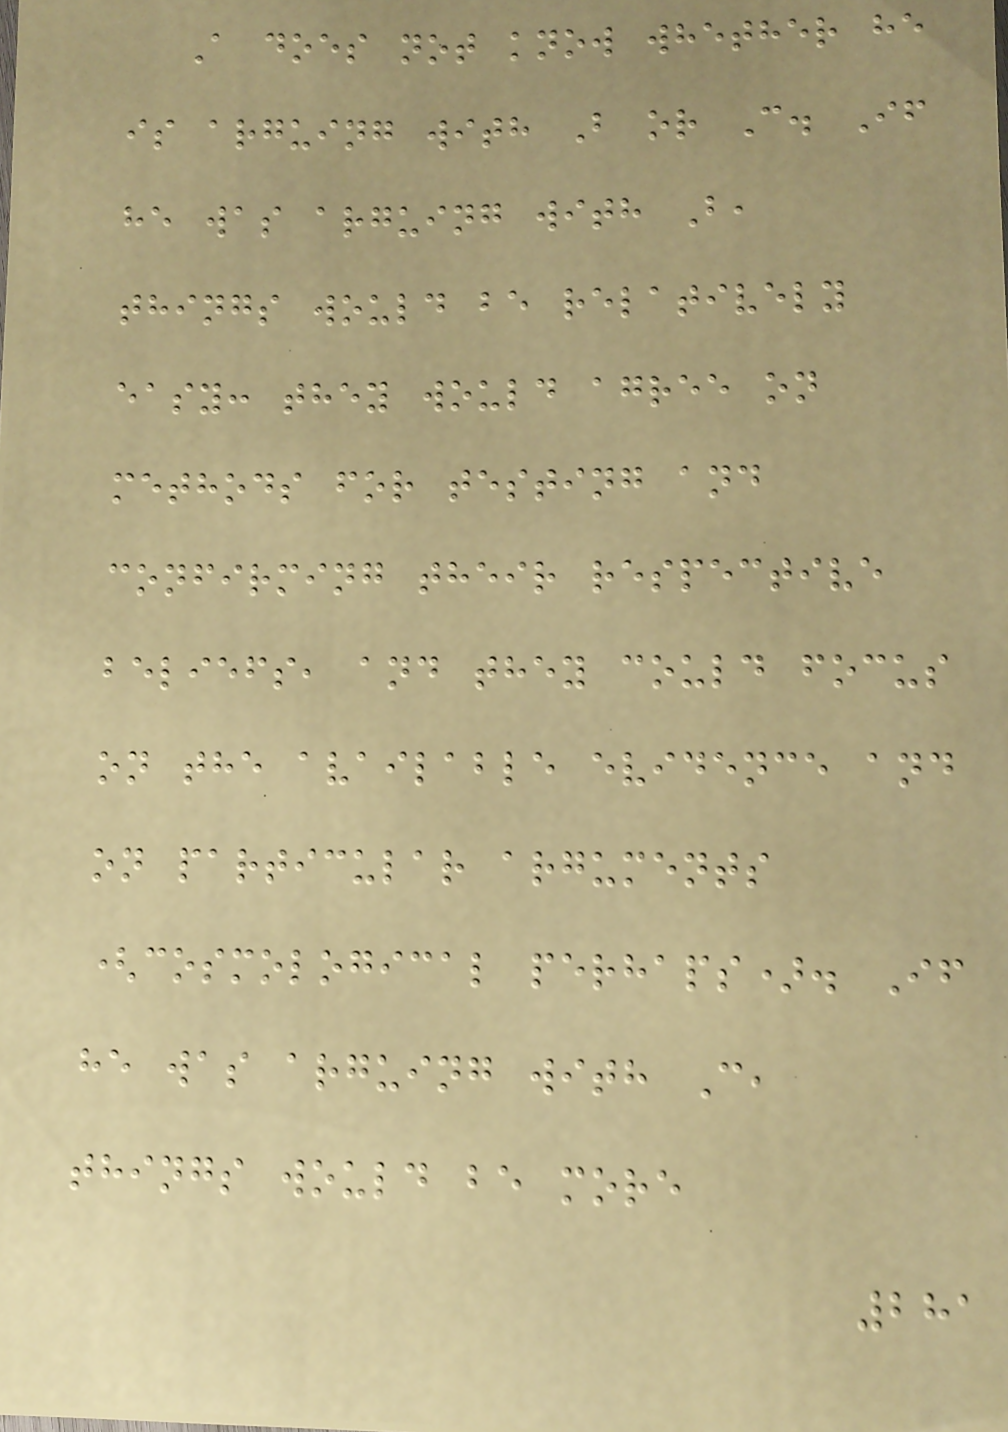A does not know whether he
is arguing with B or C. If
he was arguing with B,
things would be relatively
easy: they would agree on
methods for testing and
confirming their respective
beliefs, and they could focus
on the available evidence and
on particular arguments
(cosmological perhaps). If
he was arguing with C,
things would be more
281
